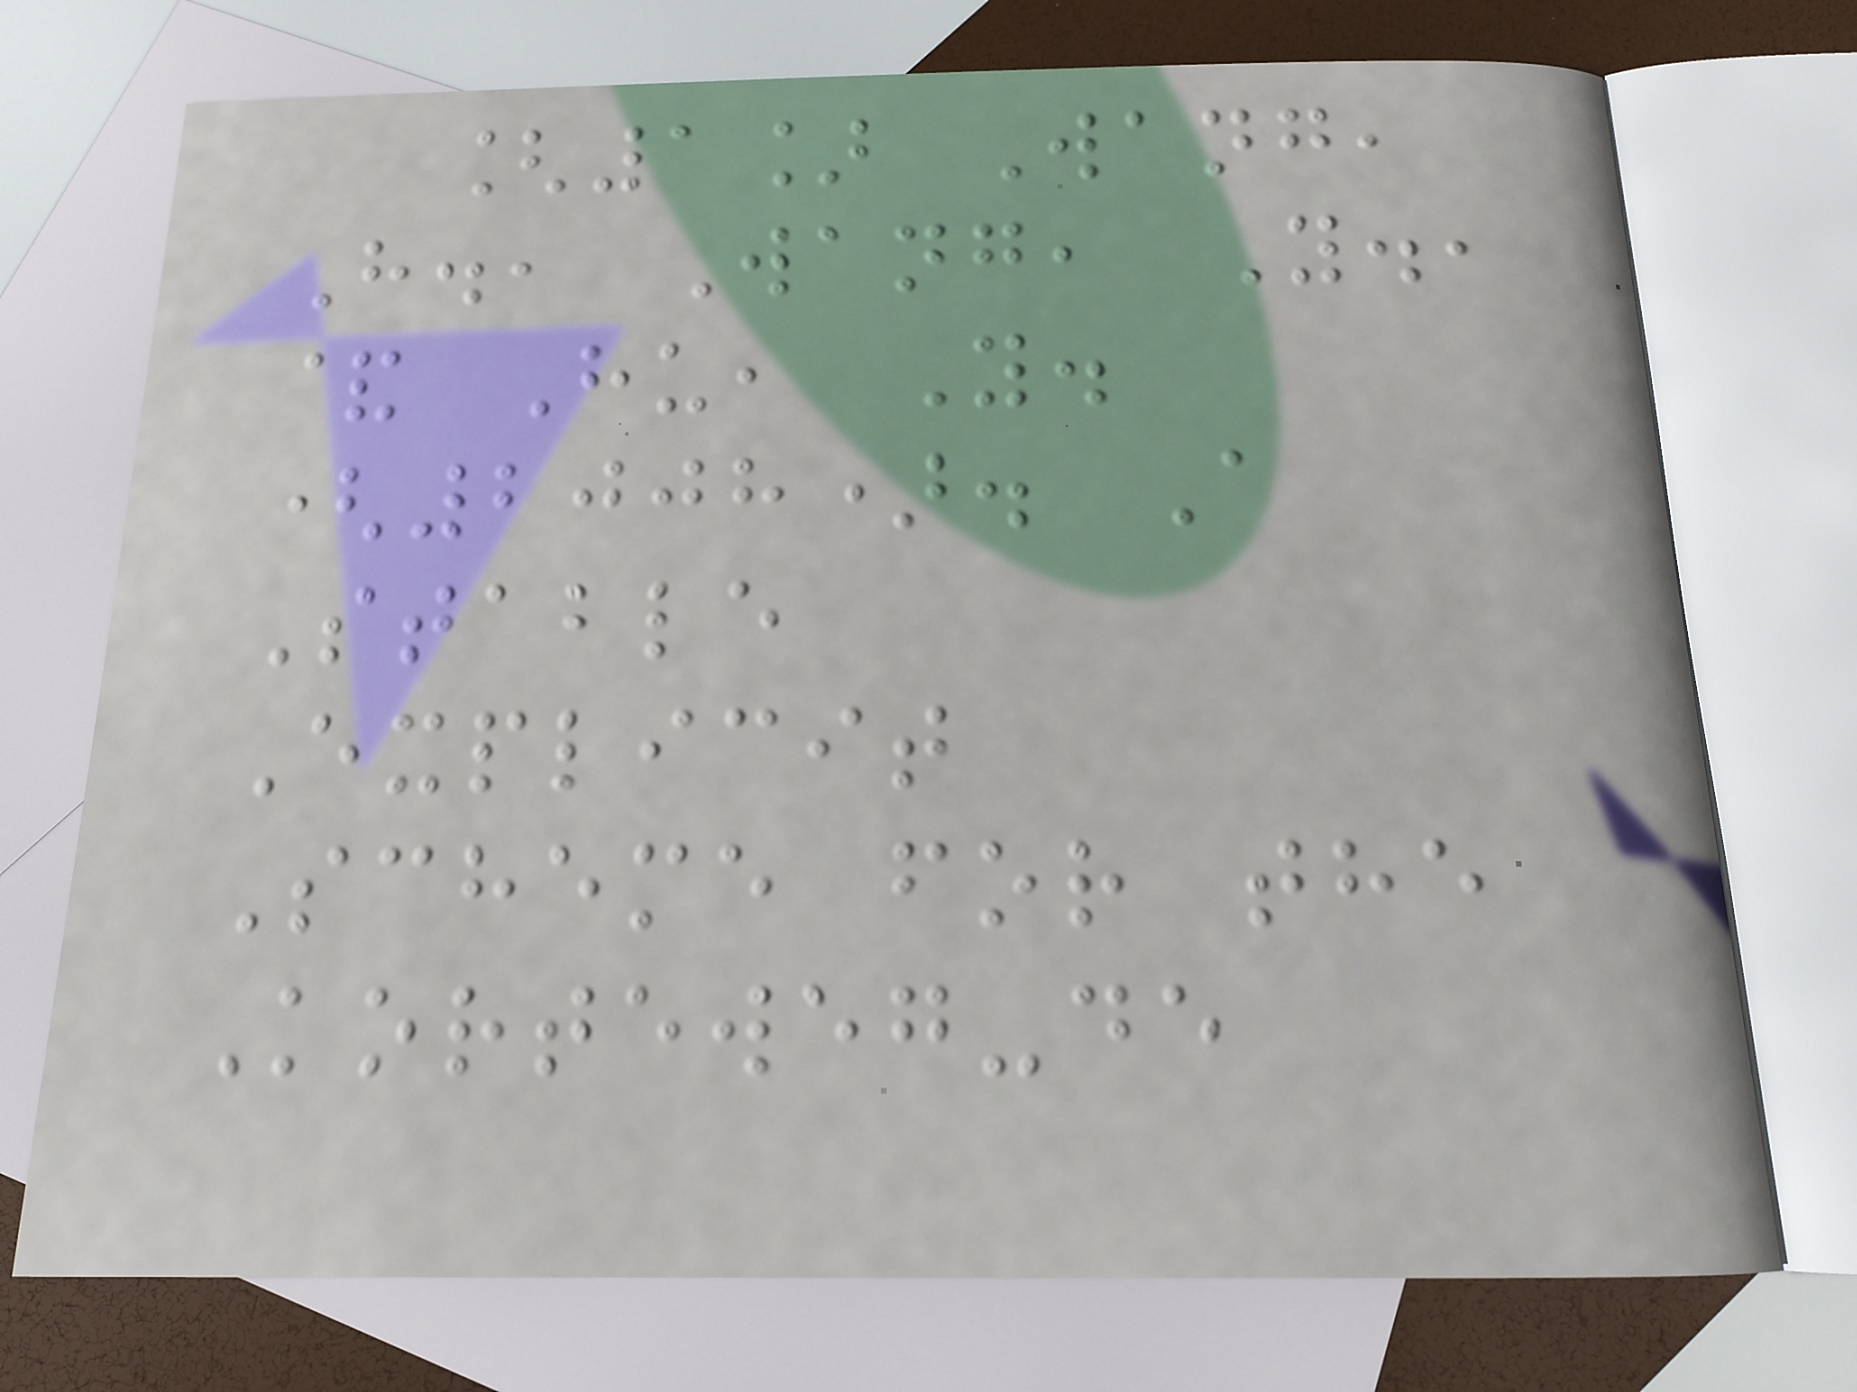[1] Wang,
H., Wang, Y.,
& Hu, Y.
(2008). A
Stable
Explicit
Scheme for the
Korteweg-de
